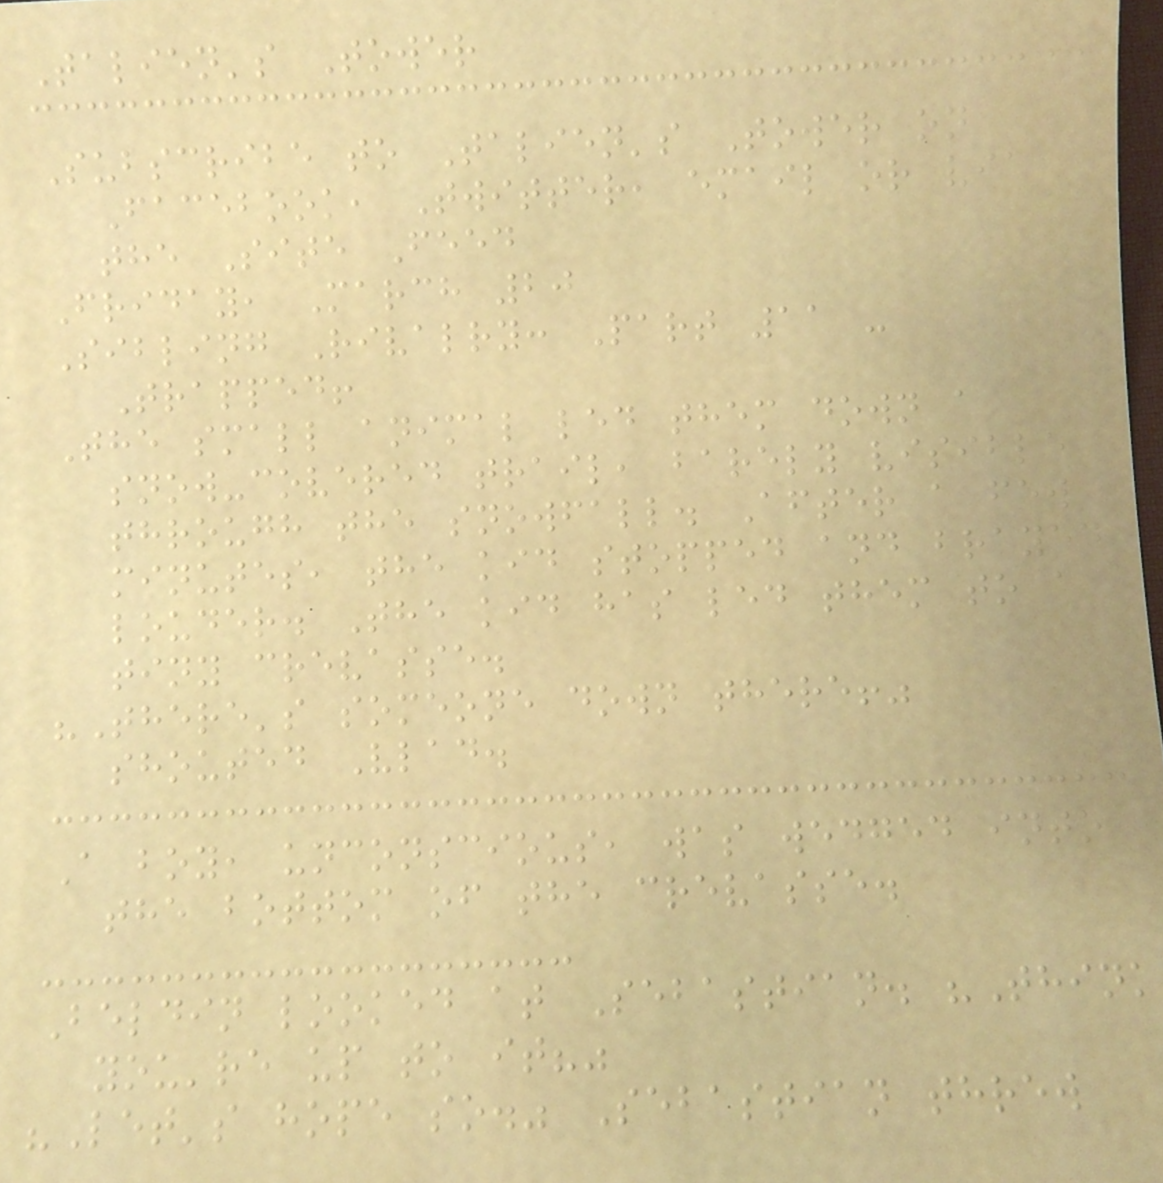Talien's Tower
Subscribe to Talien's Tower on
Facebook, Twitter, email or via
the Site Feed
Friday, March 20
Sibling Rivalry: Part 11 -
Trapped!
The small animal led them down a
snow-covered trail, barely visible
through the snowfall. After a few
minutes, the kid stopped and brayed
louder. The kid has led them to a
tiny crevasse.
"There's someone down there!"
shouted Vlad.
A boy, unconscious, was wedged into
the bottom of the crevasse.
Beldin looked at Sebastian. "Think
you're up to it?"
"Let's hope so." Sebastian threw
